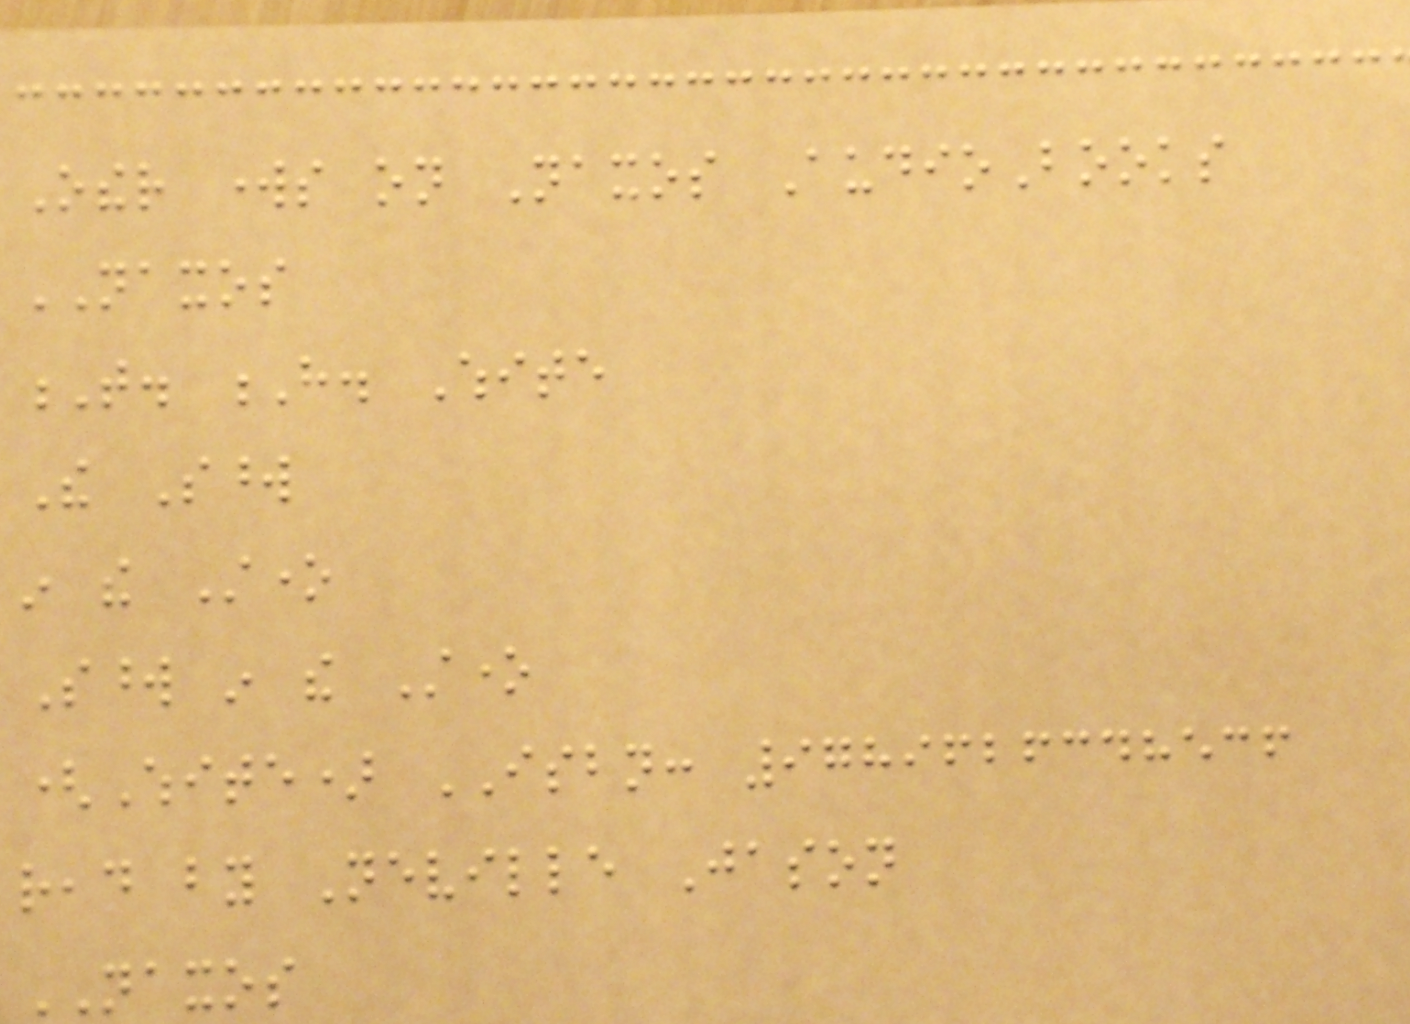Other works on Naxos AudioBooks
NAXOS
T. H. White
The Sword
in the Stone
Sword in the Stone
(White) ISBN: 9789626348536
read by Neville Jason
NAXOS
